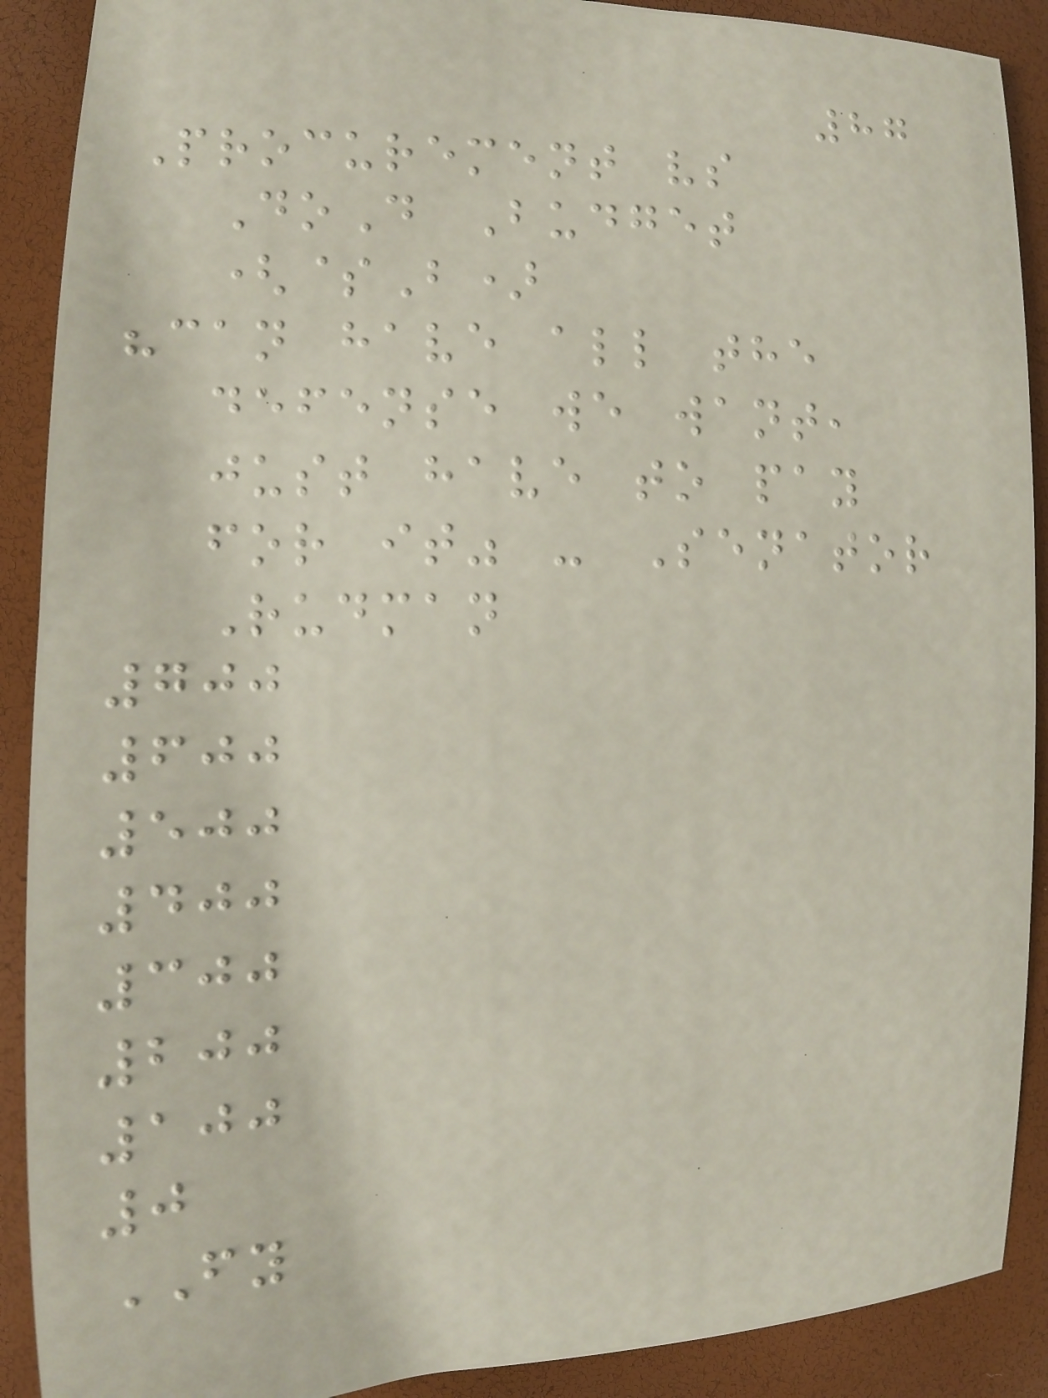87
Procurement vs
DoD Budget
($B)
"can have all the
defense we want,
just have to pay
for it" - Senator
Rudman
700
600
500
400
300
200
100
0
FY
